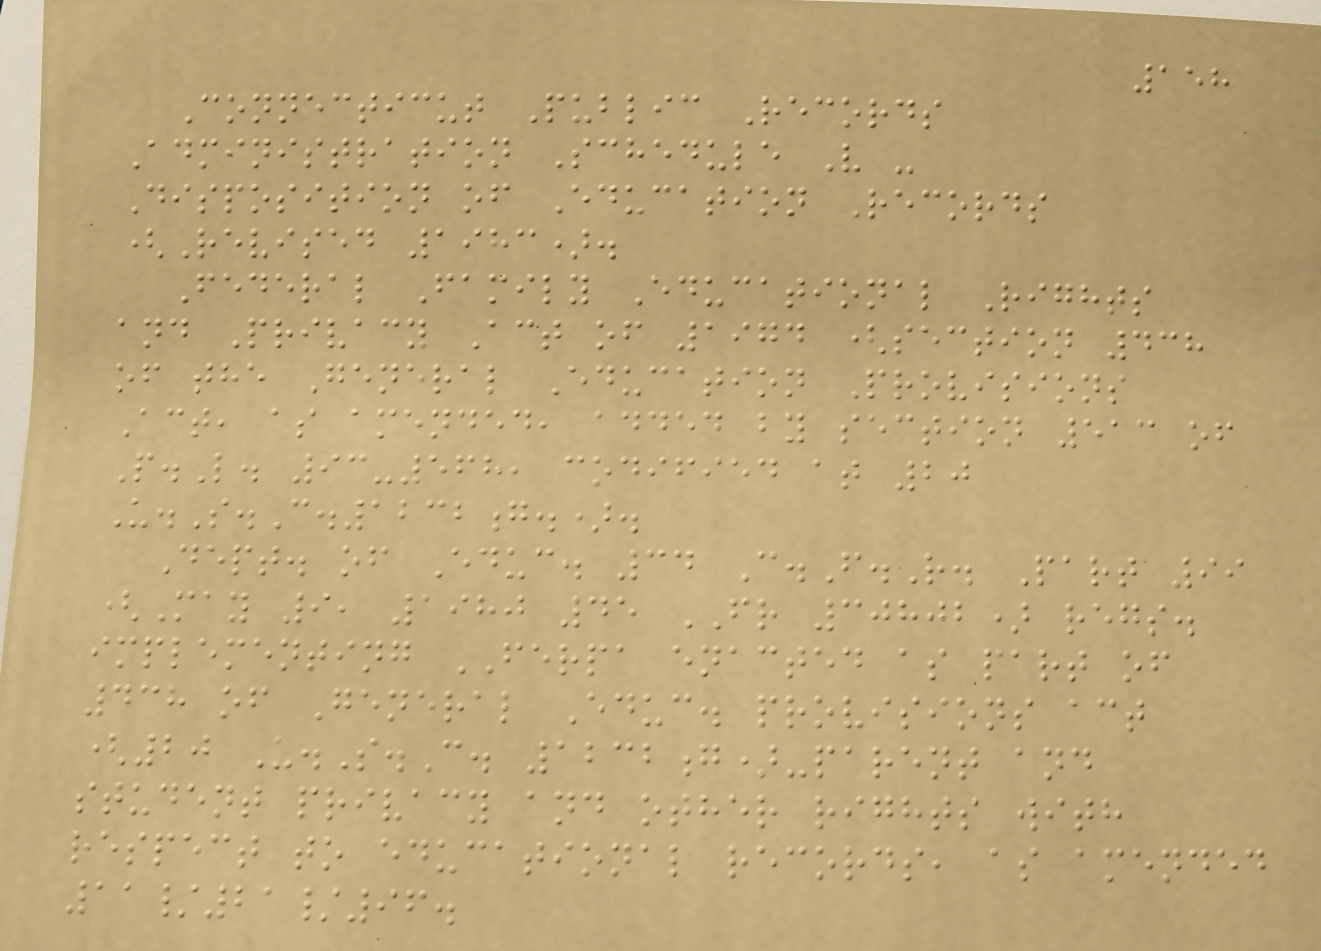158
Connecticut Public Records
Administration Schedule V -
Disposition of Education Records
(Revised 1983).
Federal Family Educational Rights
and Privacy Act of 1974 (section 438
of the General Education Provisions
Act, as amended, added by section 513 of
P.L. 93-568, codified at 20
U.S.C.1232g.).
Dept. of Educ. 34 C.F.R. Part 99
(May 9, 1980 45 FR 30802) regs.
implementing FERPA enacted as part of
438 of General Educ. provisions act
(20 U.S.C. 1232g)-parent and
student privacy and other rights with
respect to educational records, as amended
11/21/96.
